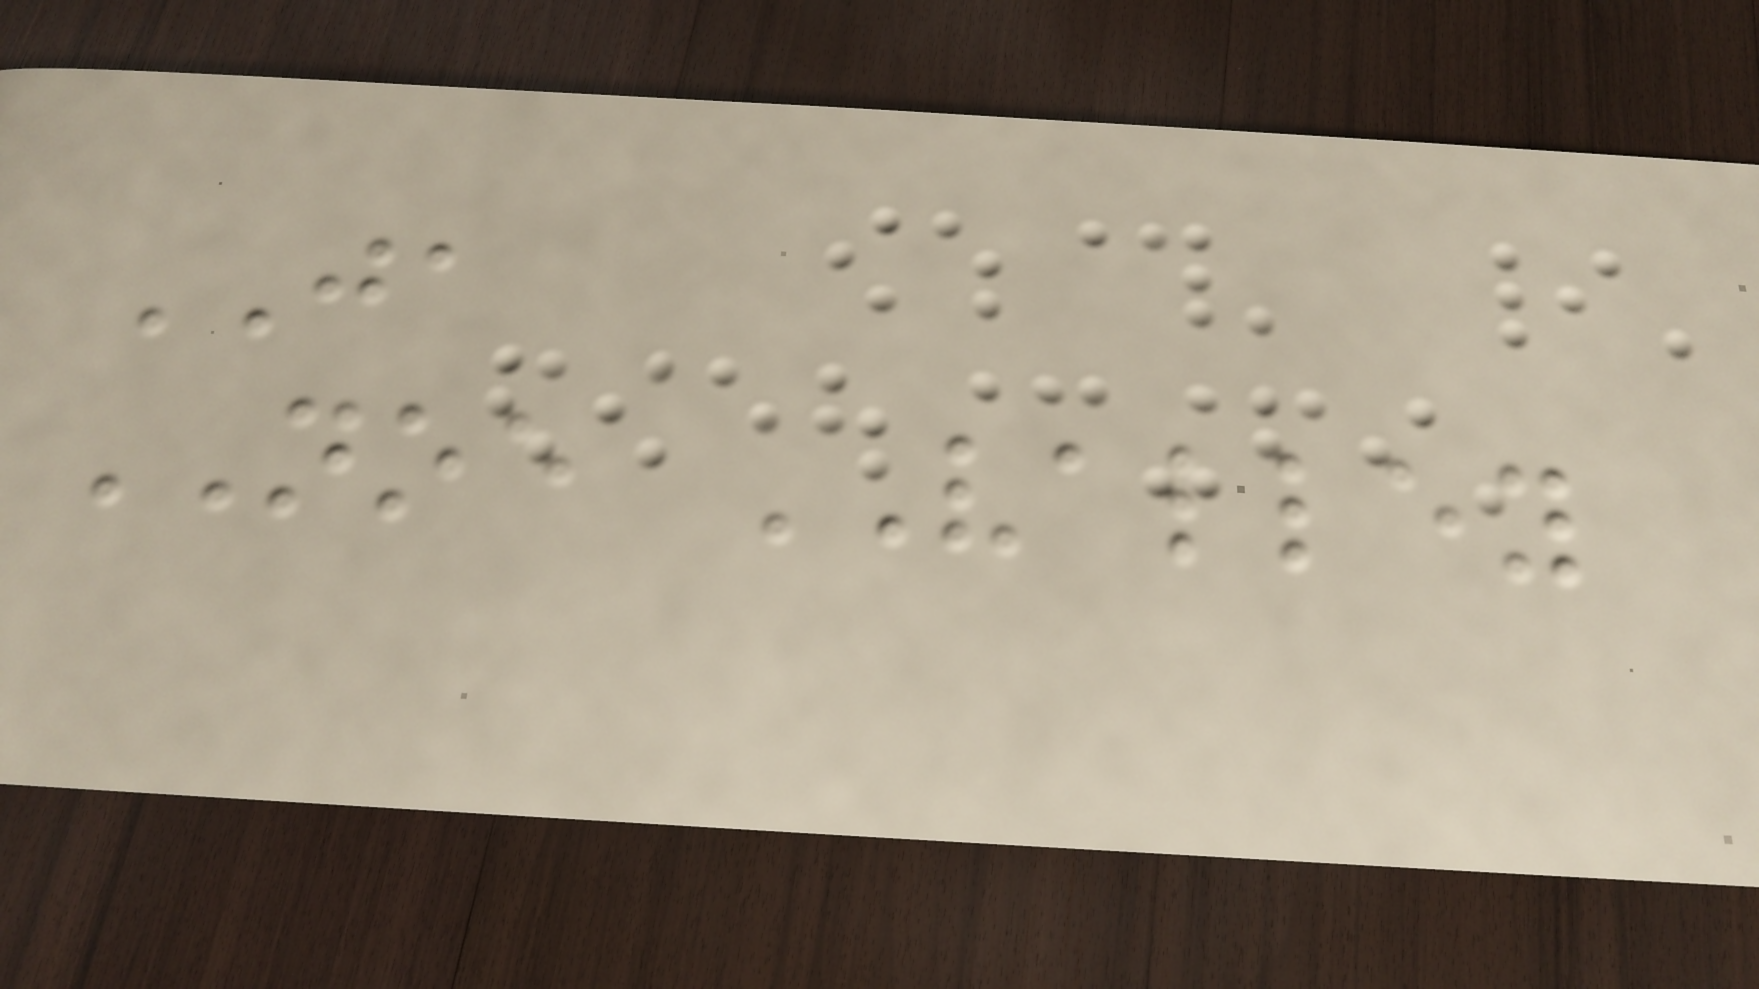JA
NOE VALLEY
